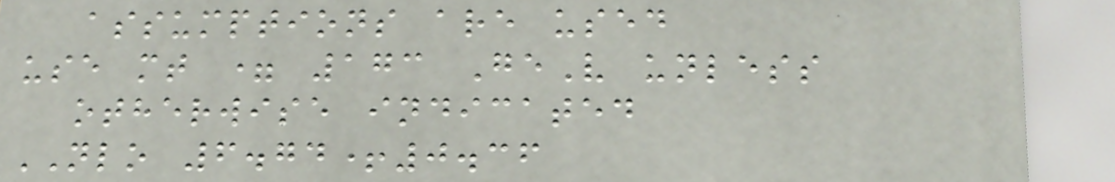assumptions are used
use mt = 173 GeV unless
otherwise indicated
NLO 6.74+0.36
